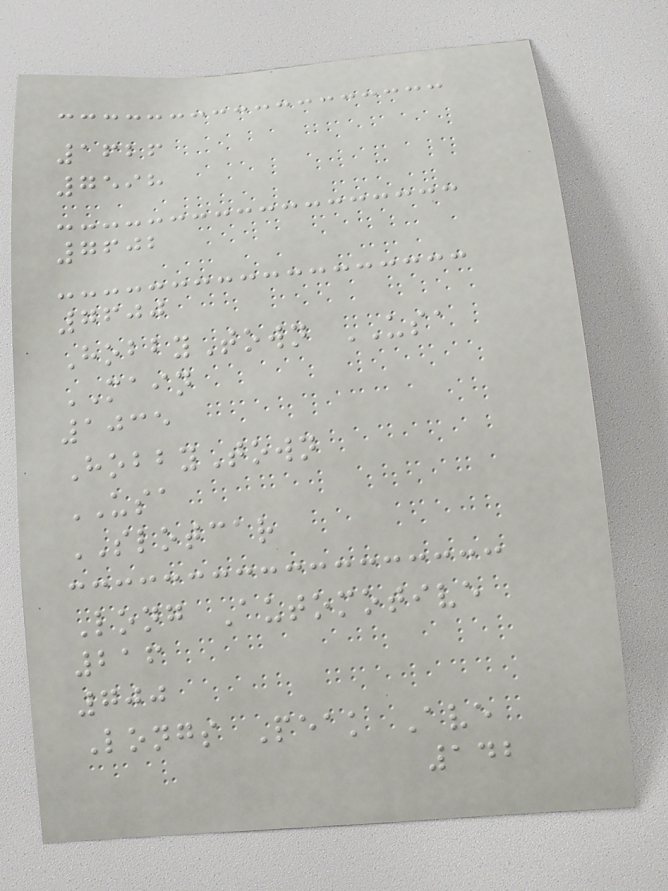1626
7598
7602
7600
HobbyTown USA
MAIN
1035
HobbyTown
USA
SLOTCAR
Long Automotive
216
700
Longs Peak Ave
142
